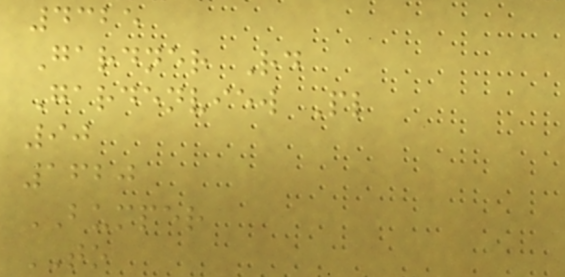4325
Gardner Rd
Gardenview Pl
90
1620
BUMPER
TO
